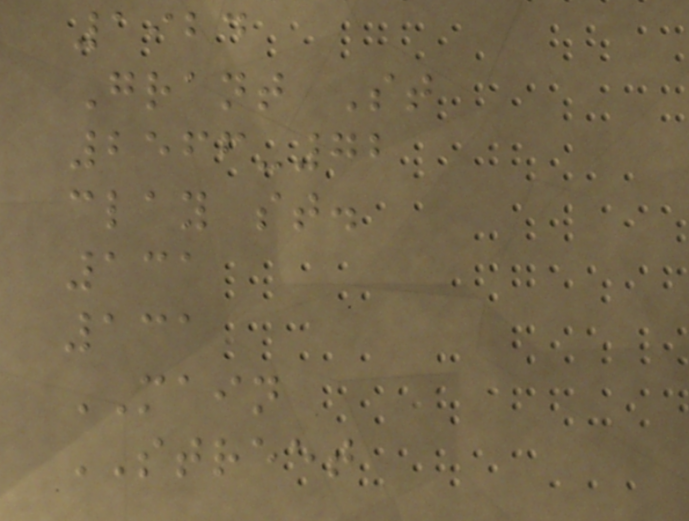1924
Grant St
2566-72
clay st.
131
131
MAIN
STREET
